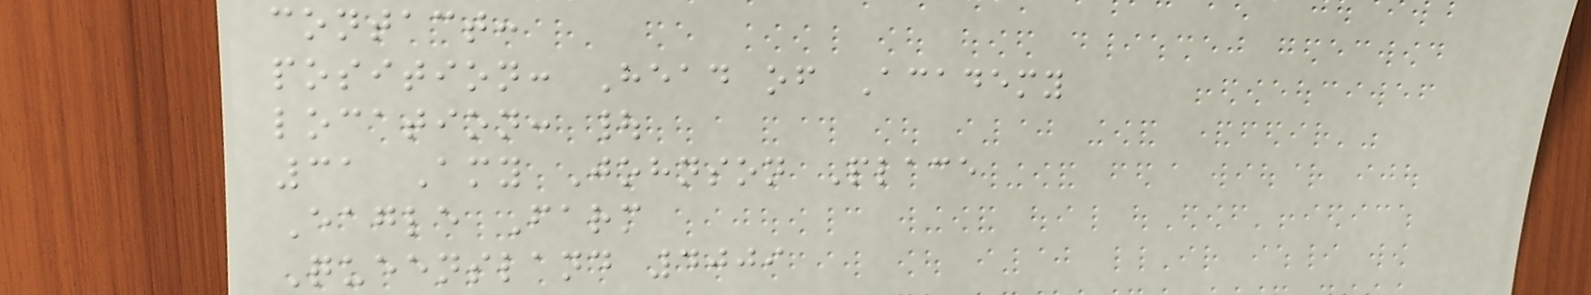contact:
position: Head of Academy
location: |
31 Amy Johnson Place
Eagle Farm
Queensland 4009
